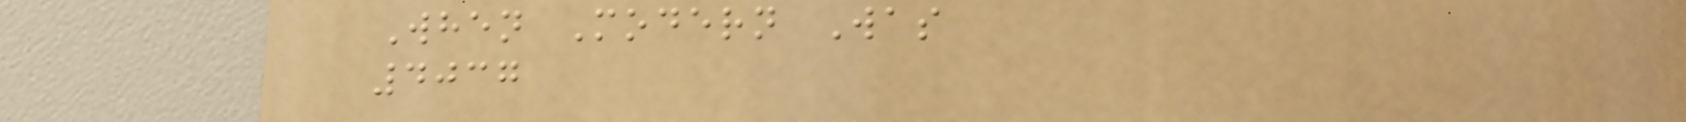When Modern Was
4037
